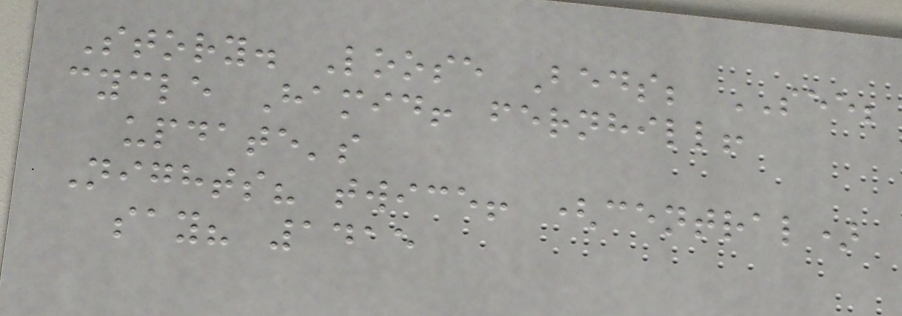Story. Loose Beds; SEE;
cycle Hamid! fernhill!
update's
Nights? twice! (central)
say? 1415
